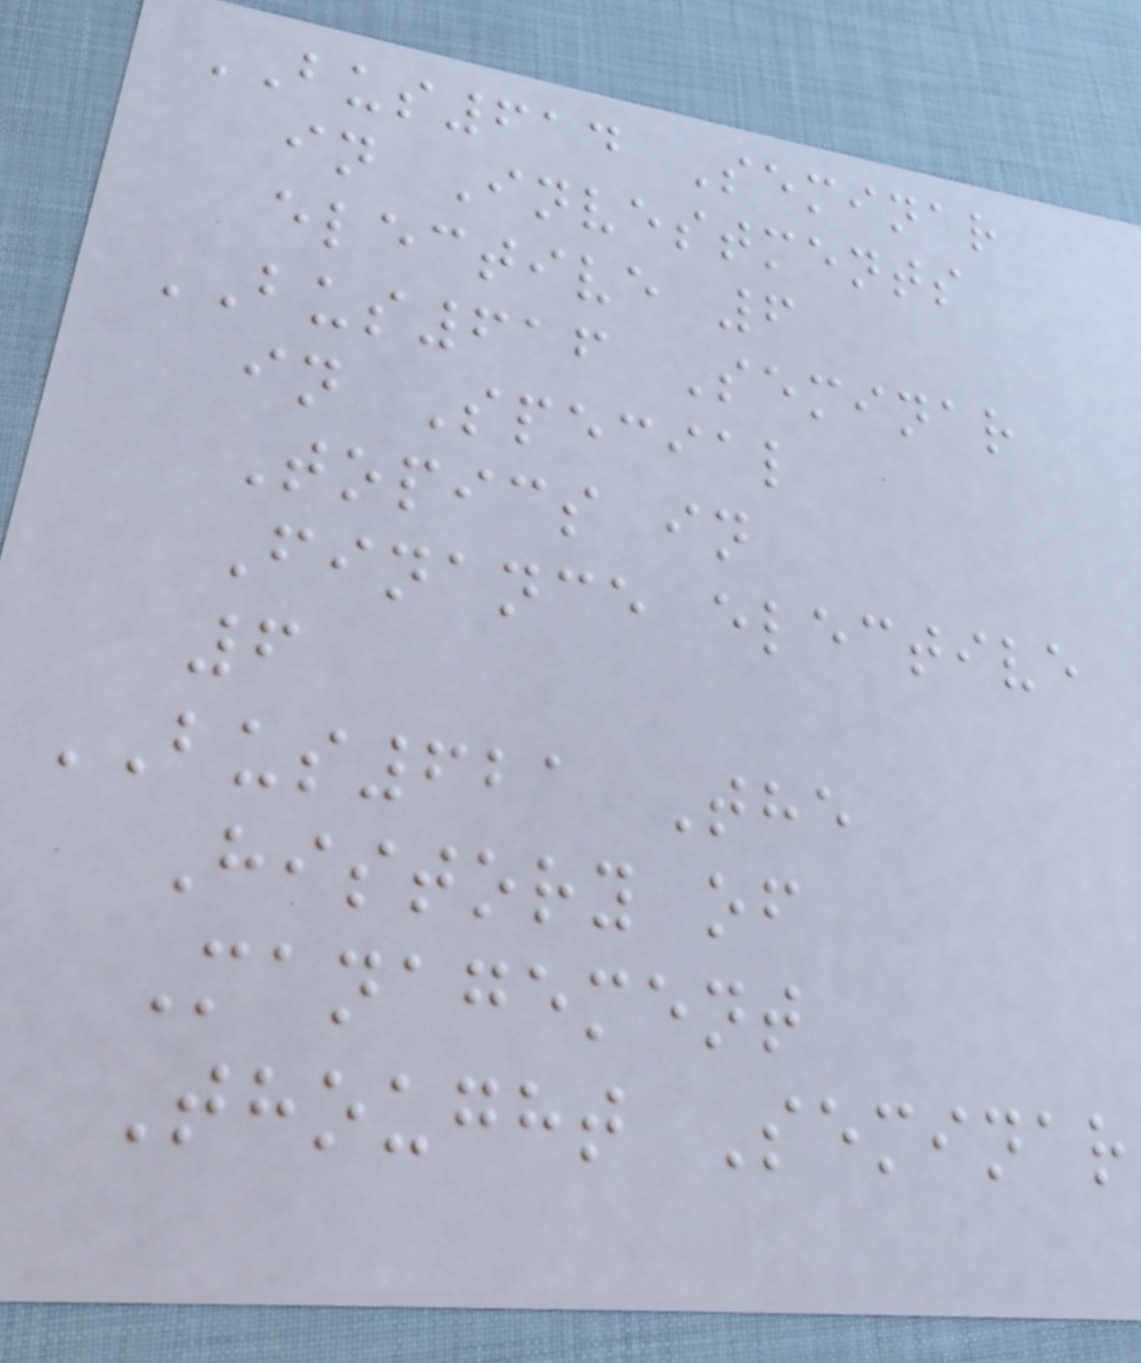BUS614 Seminar
in Investments
elective 6
BUS616 Seminar
in Special
Topics in
Finance elective
6
BUS621 The
History of
Management
Thought Seminar
